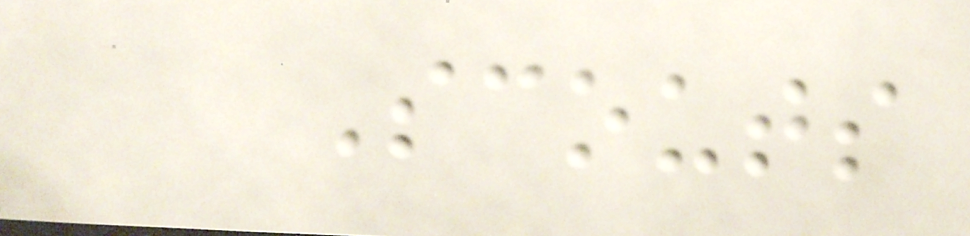Scouts
